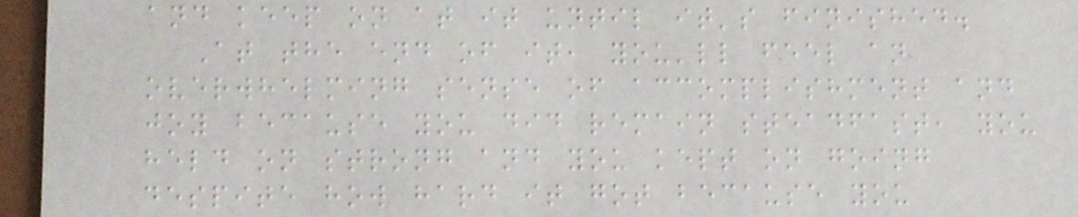and keep on at it until it's finished.
At the end of it, you'll feel an
overwhelming sense of accomplishment and
joy because you did remain steadfast, you
held on strong and you kept on going
despite how hard it got because you
